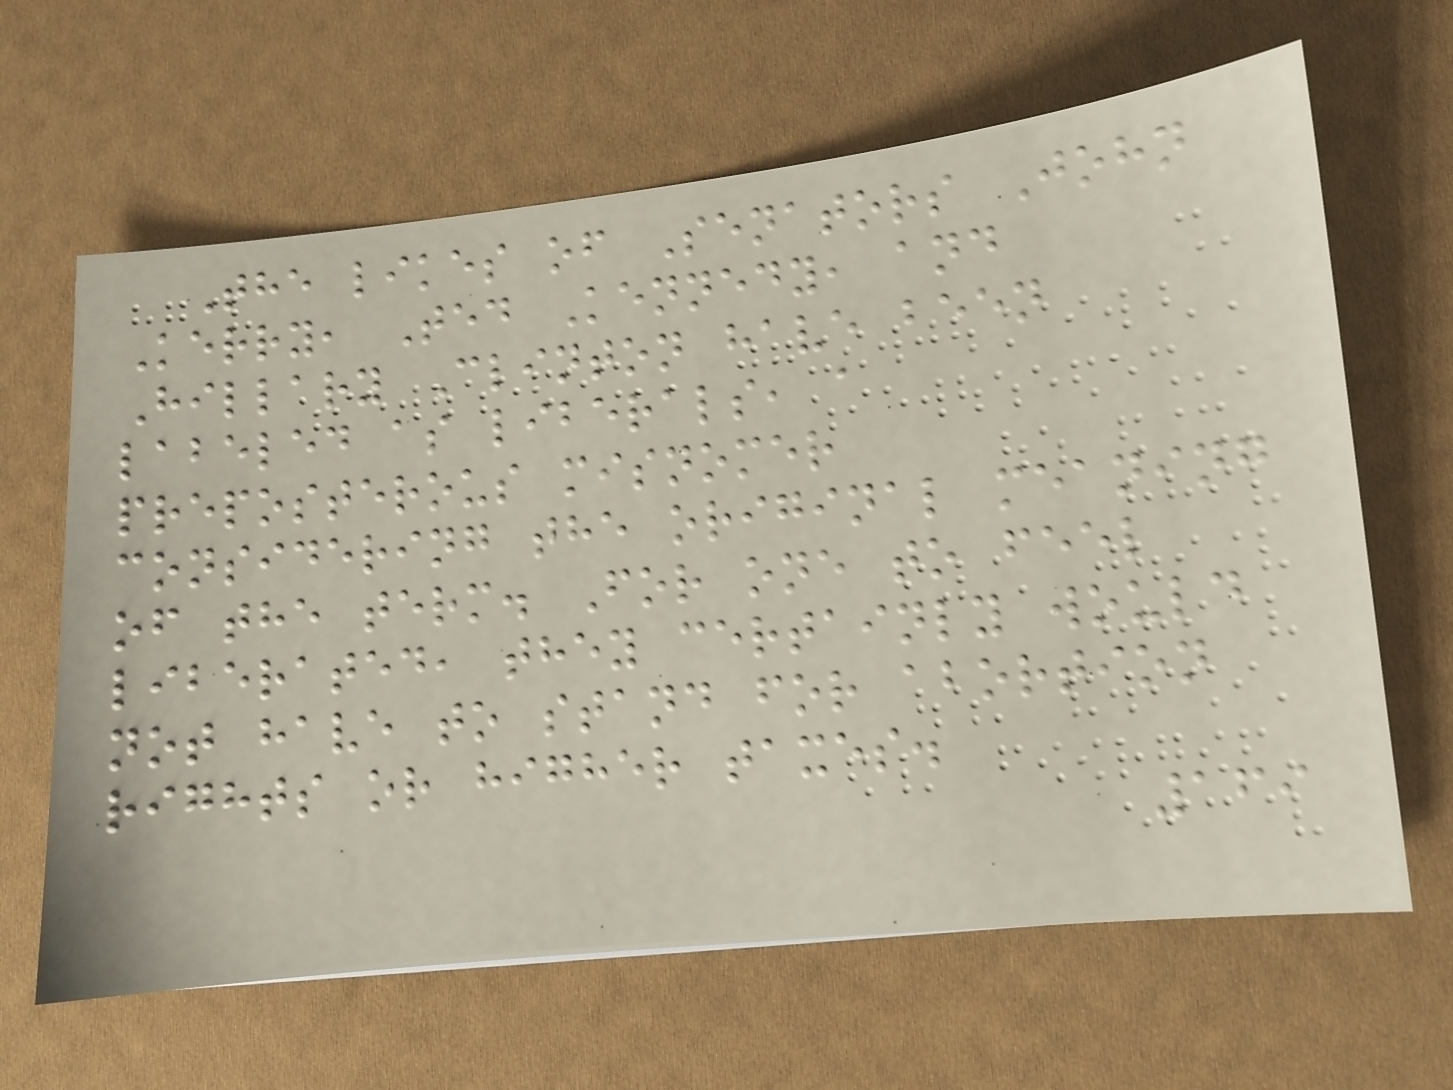The likes of Senators John
Kerry, Ted Kennedy, and
Hillary Clinton have been
labeled as liberals, a
preposterous misnomer
considering the original meaning
of the term. For one to feel
liberated, they certainly would
not have to stand for abortion
rights or higher taxes.
169
